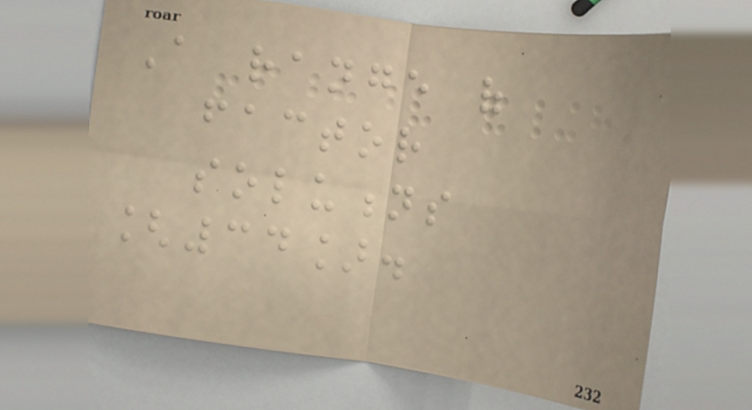A range of
factor
solutions
[34].
